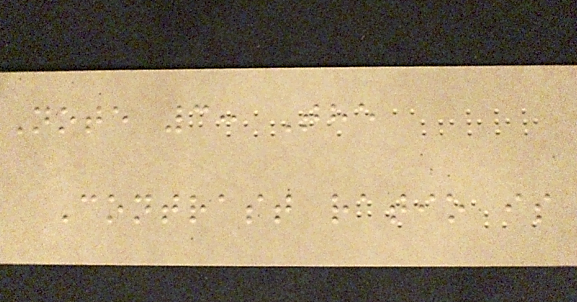Note 3: The
Contrast ratio is
